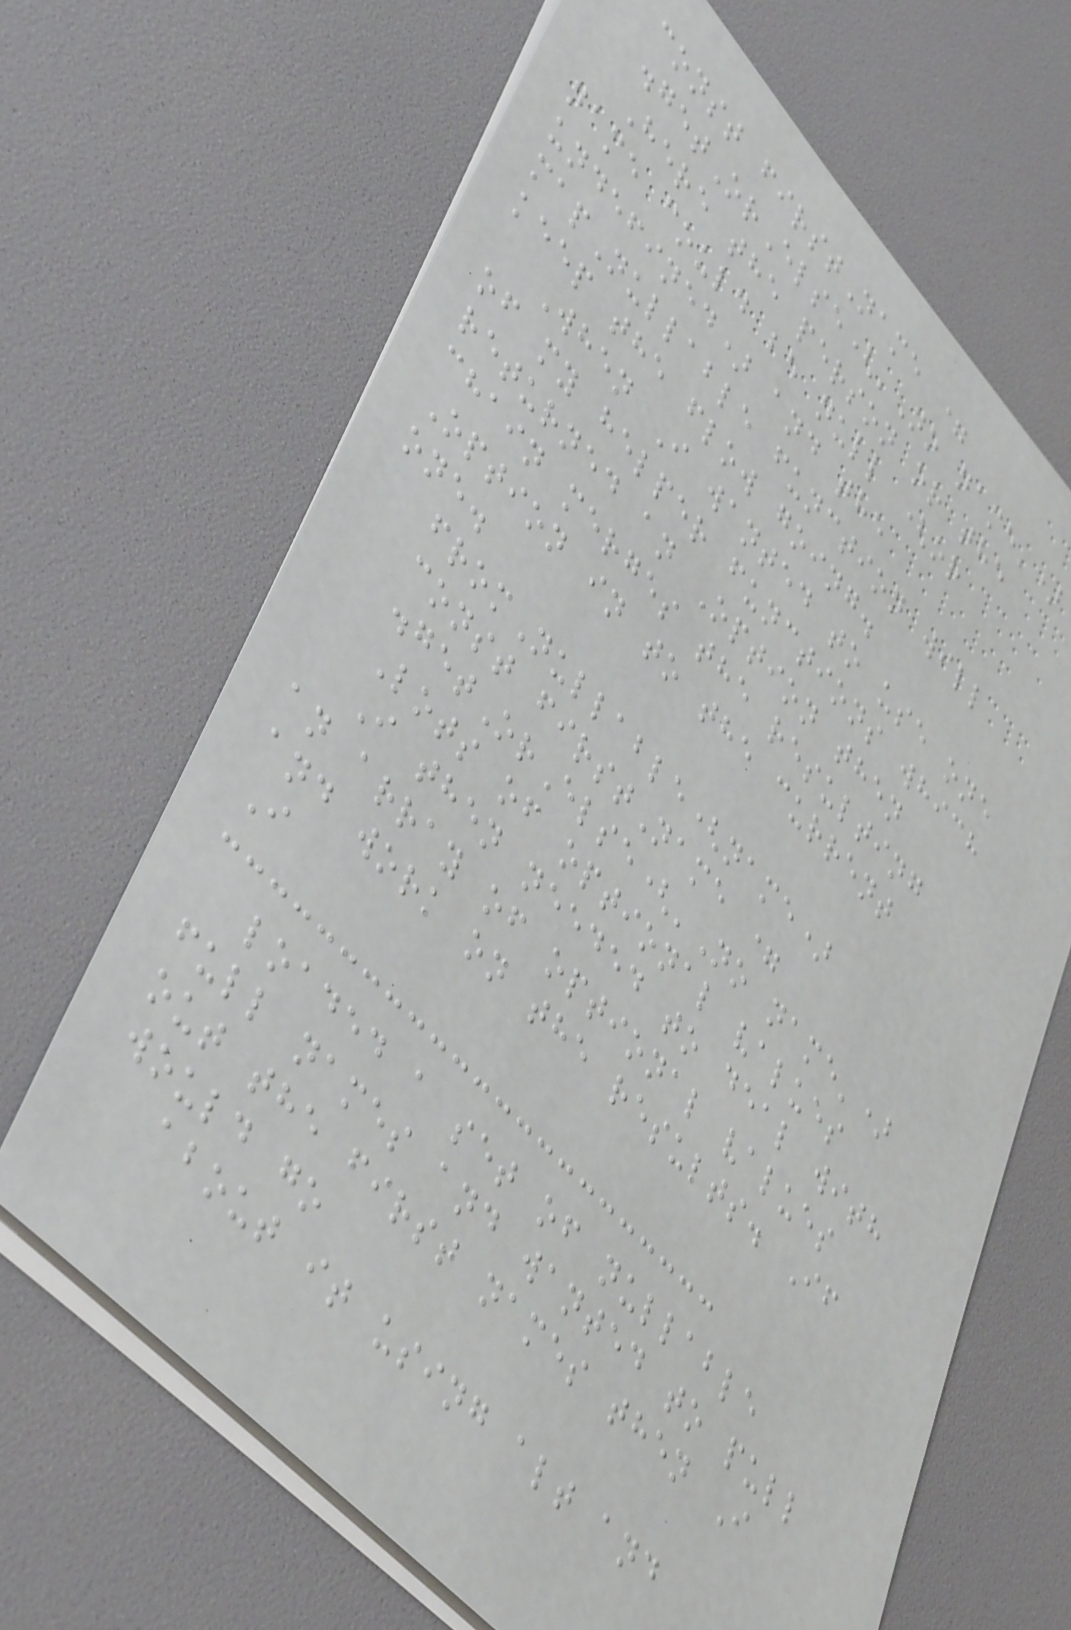const firstName =
.getOrElse('No name')
Here the person or the
name could be null (or
undefined) and the
mapNullable function will
keep the flow going.
When I wanted to use one
of my helper functions which
returned an Option then
chain merges the resulting
Option in to the current
one.
fromNullable(name)
const firstName =
.getOrElse('No name')
Lots of optional values
I then needed to deal with
an array of optional values
and work on the results. If
I
loaded a set of nullable
full names and wanted to pull
out the first names then I
would go
about it using alt and
